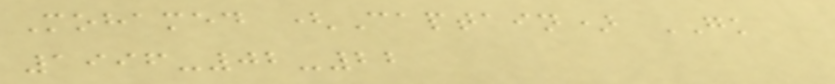Mohamed (Captain) GK
1996-02-22
